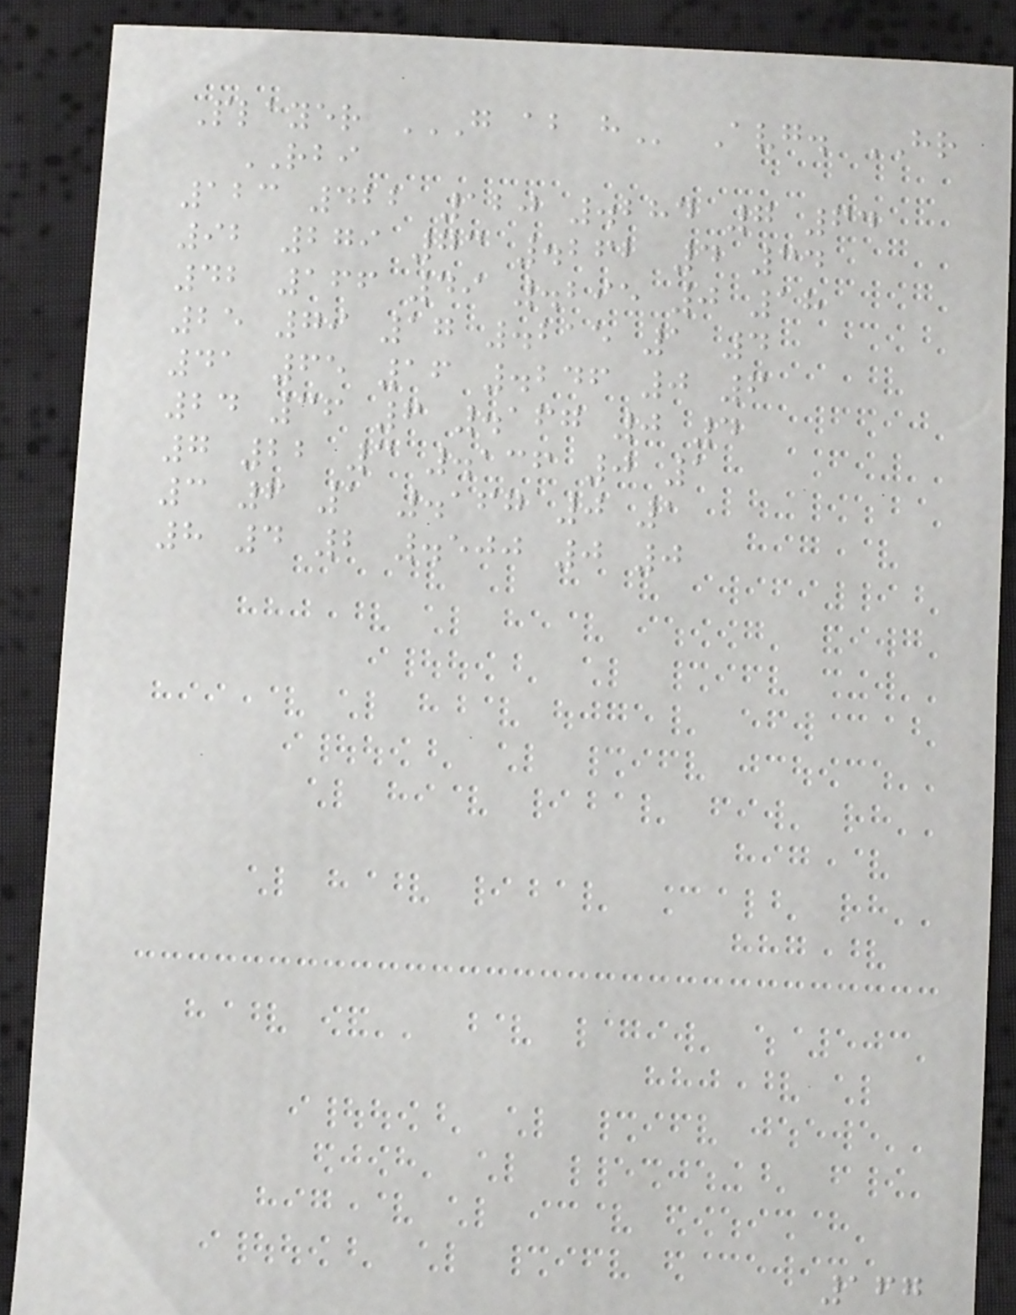Player G AB H Avg. HR
RBI
123 422 120 .284 7 64
92 279 73 .262 4 34
42 166 49 .295 0 18
25 79 17 .215 1 4
41 65 16 .246 0 6
24 36 6 .167 0 4
7 22 3 .136 0 1
3 6 1 .167 0 1
8 4 2 .500 0 0
167
